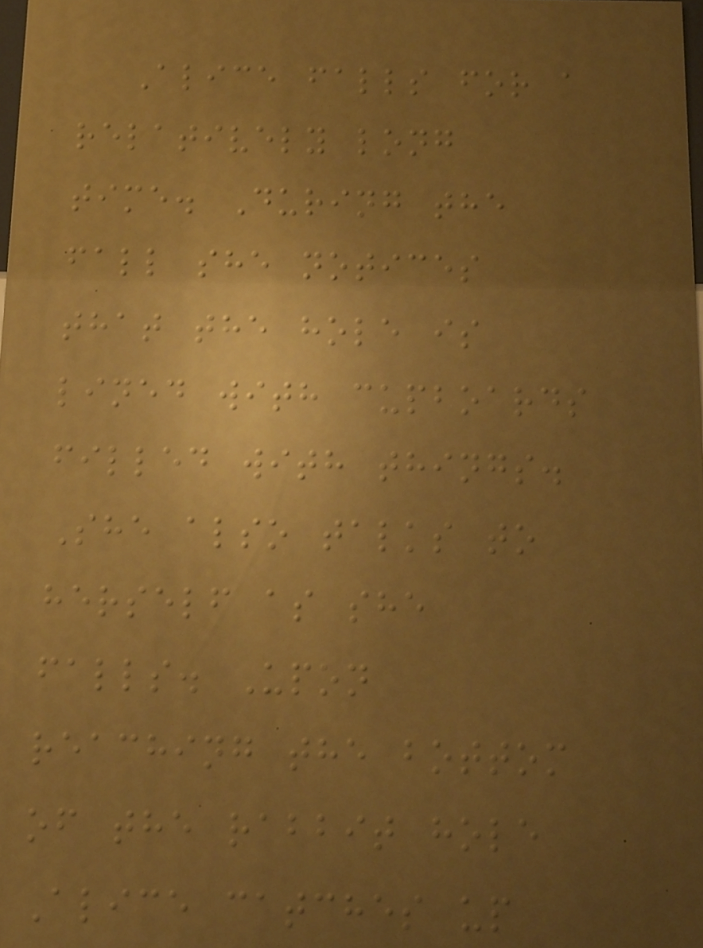Alice falls for a
relatively long
time. During the
fall she notices
that the hole is
lined with cupboards
filled with things.
She also talks to
herself as she
falls. Upon
reaching the bottom
of the rabbit hole
Alice catches up
